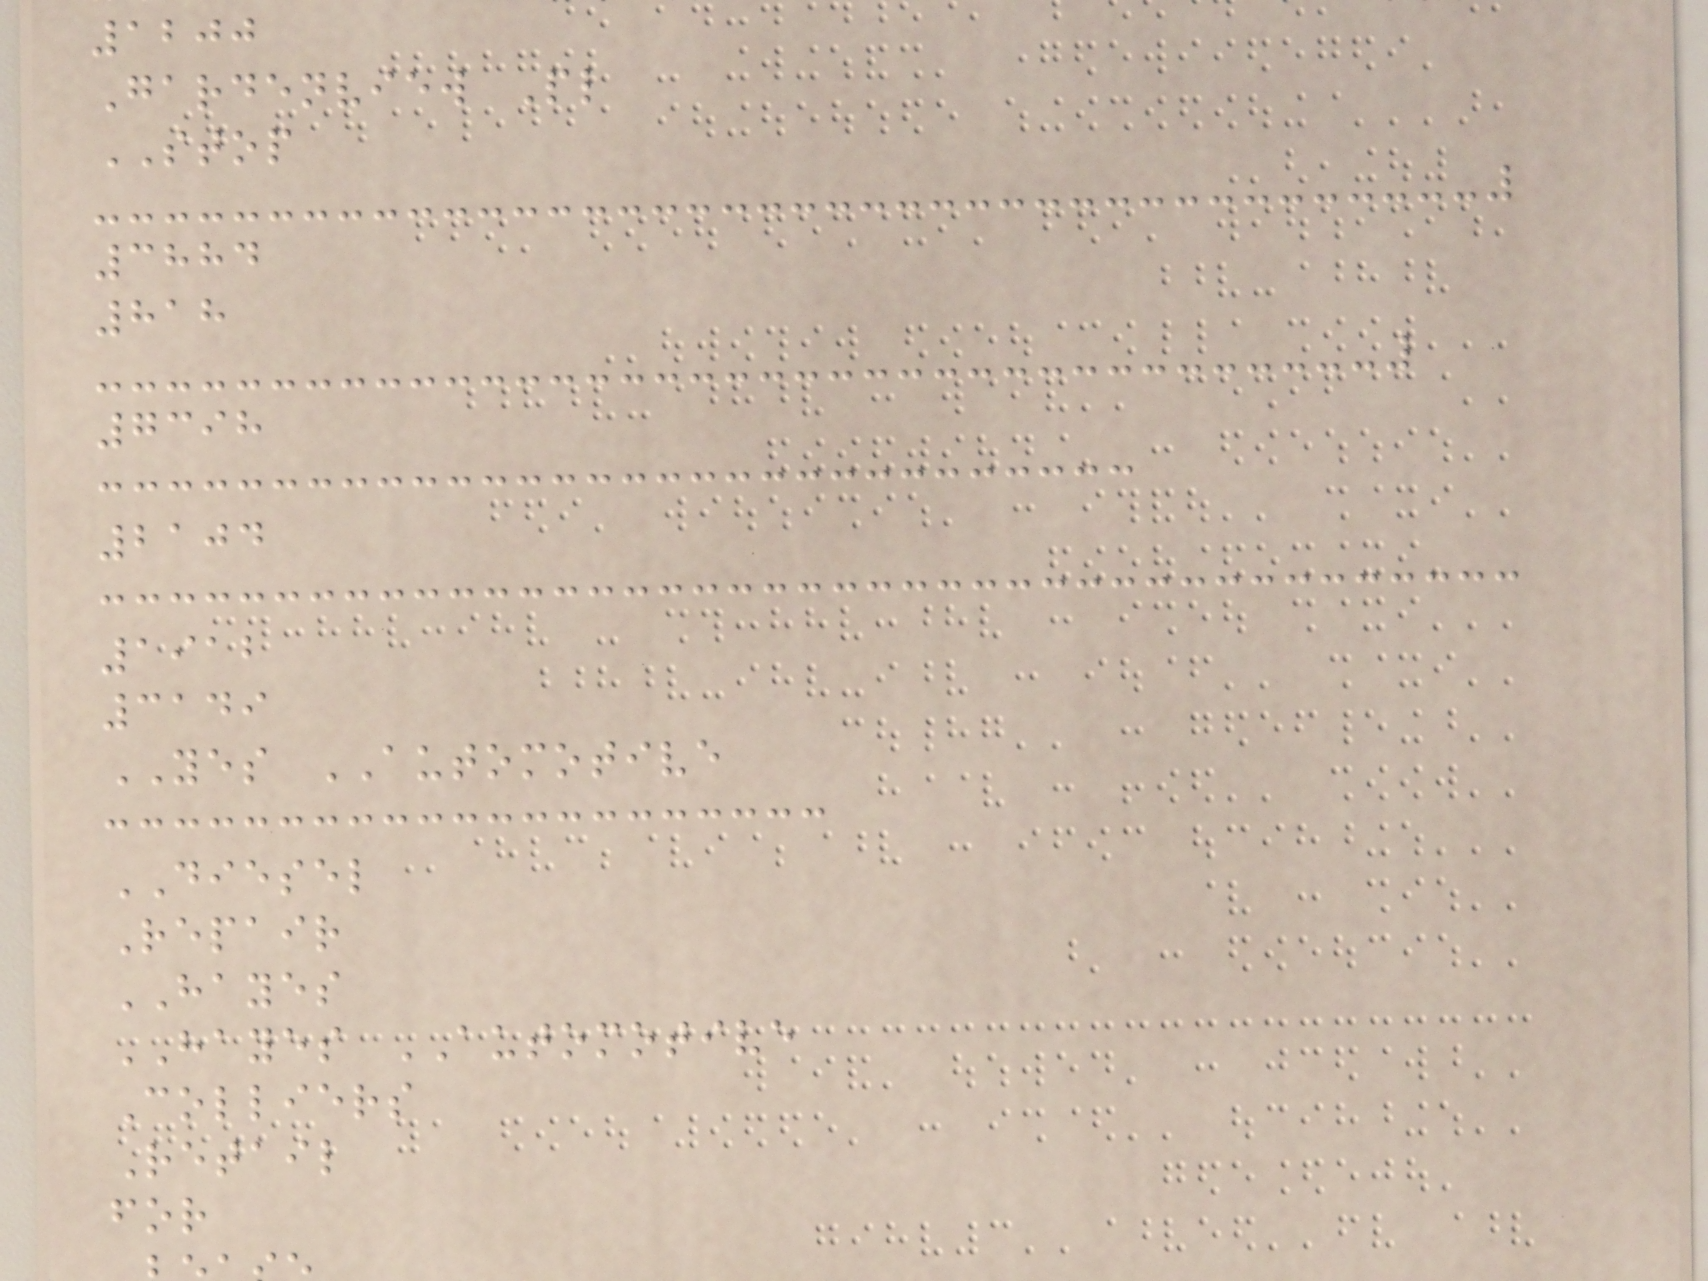1200
Gardenview Pl
STOP
3884
818
7398
2104
1912
3149
YES AUTOMOTIVE
DIESEL
Repair
HAYES
HAYES AUTOMOTIVE
Colliers
Retail
for
